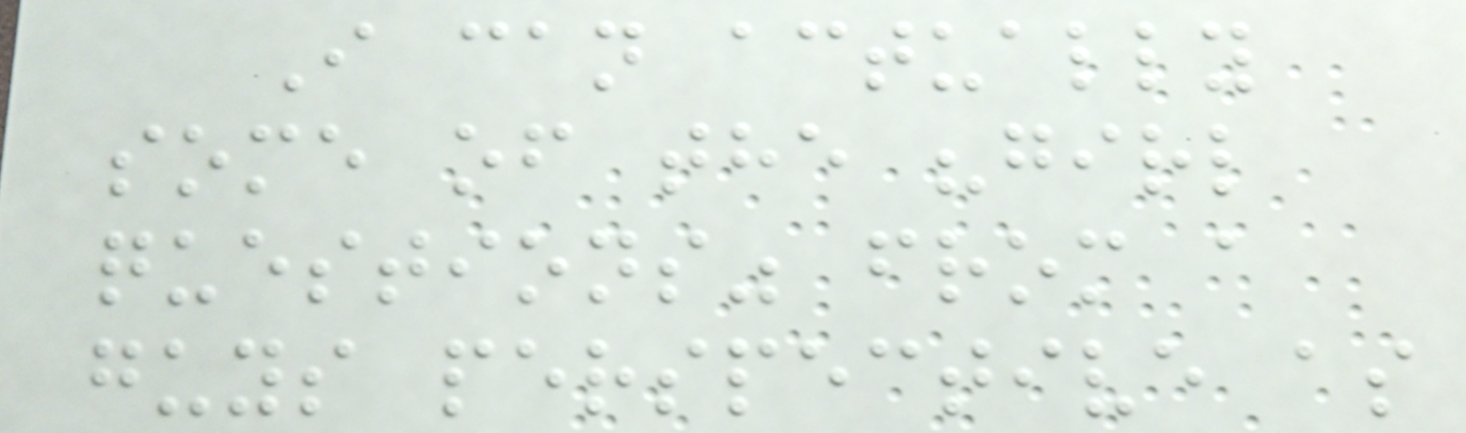I can actually
some of the "girl
questions" from a
guys perspective as
